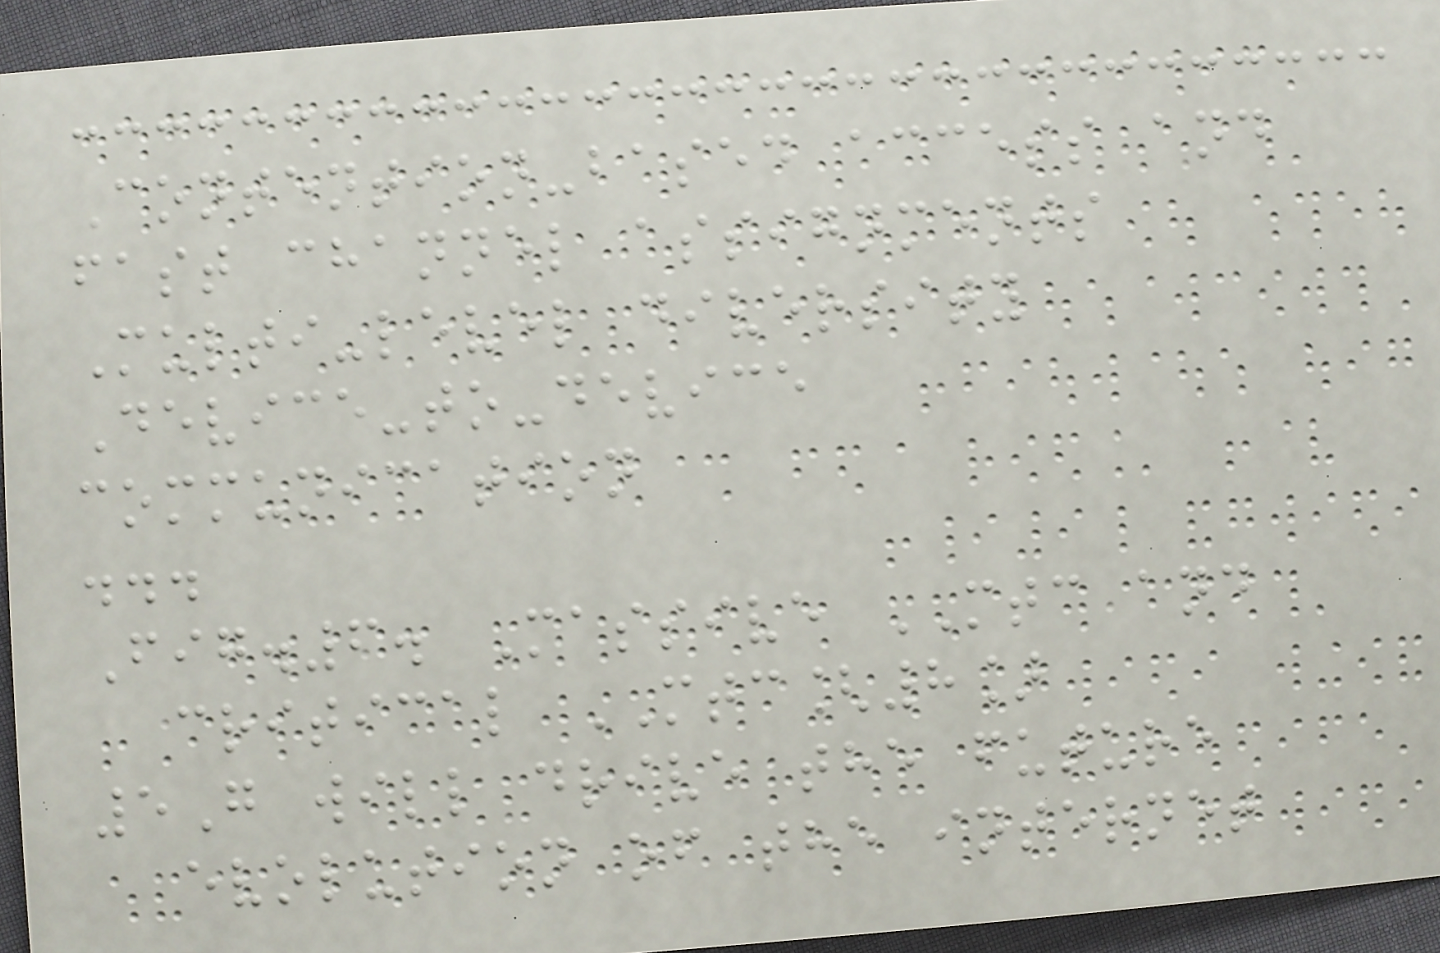Contention-based access and
fast channel assignments
Multi-level diversity
Device-to-device
communication
...
Fig.6. Massive MTC and
critical MTC[8]
5G will drive the future
evolution of the internet
